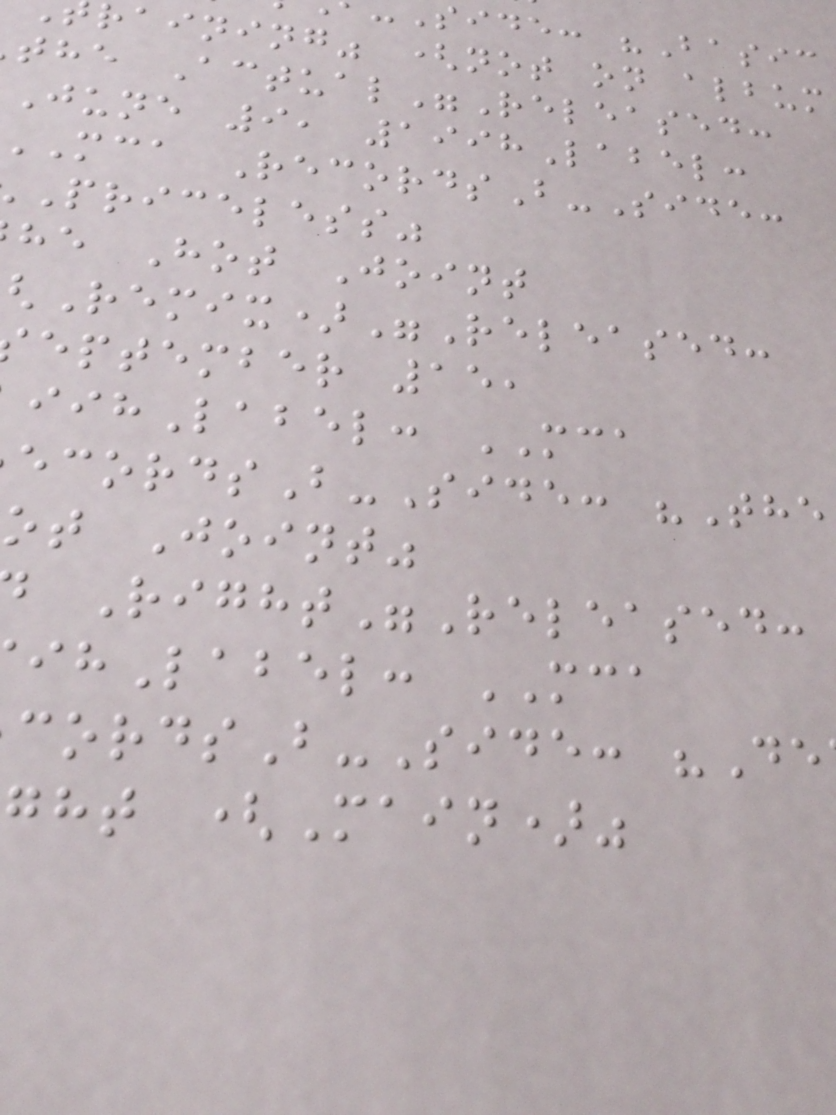side: "Basic
raining" (not on album
the Actual"Released:
June 9, 1998Label:
mca RecordsB-Side:
Priceless"
he Hot Joint
Remix)"Released:
eptember 15,
Label: MCA
ecordsB-Side: "The
ot Joint"
Right"Released:
Label: MCA
cordsB-Side: "De
ght (Main)"
